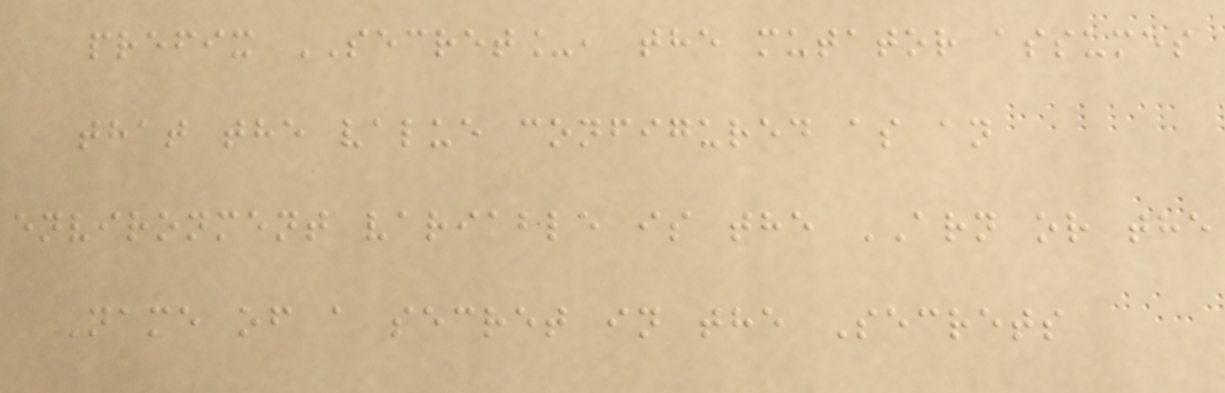prefix SECRET_, the mutator assumes
that the value configured as an
environment variable is the ARN or the
Name of a secret in the Secrets
